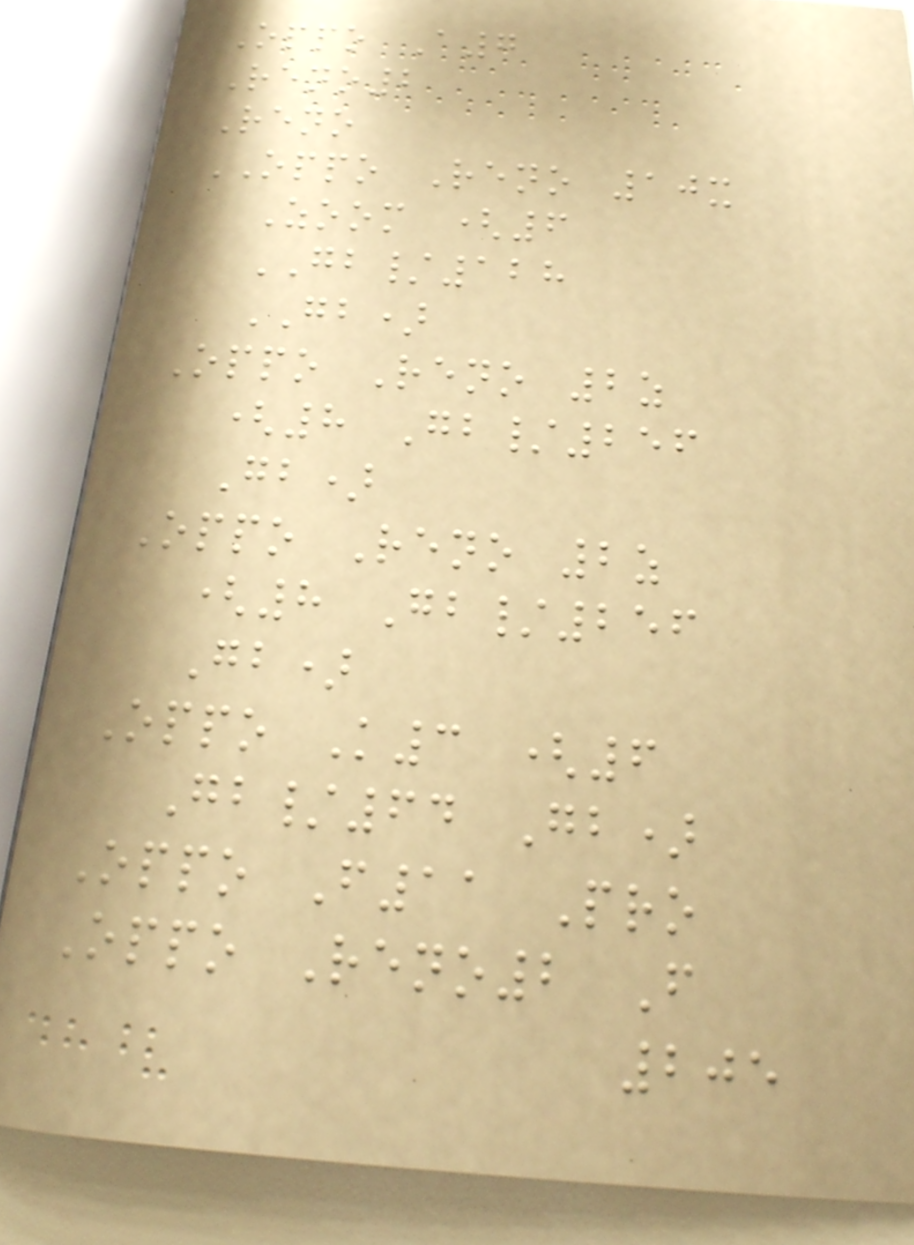Oppo A7
Reno2
Reno
OPPO Reno 10x
Zoom (6
GB/128
GB)
Oppo Reno 2z
(8 Gb/256
Gb)
Oppo Reno 2z
(8 Gb/256
Gb)
Oppo K3 (6
Gb/64 Gb)
Oppo F11 Pro
Oppo Reno2 F
205
